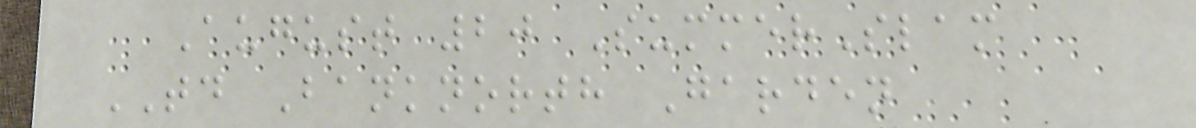August 20 SummerSlam
TD Banknorth Garden
